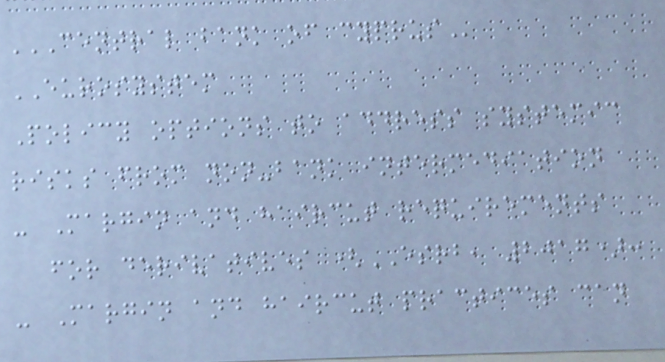CENTRAL BANK OF CYPRUS
EUROSYSTEM
Policy options to address systemic
risks from non-bank intermediation
- Margin and haircut requirements
for derivatives (ESRB, 2017):
- Margin and haircut practices can
